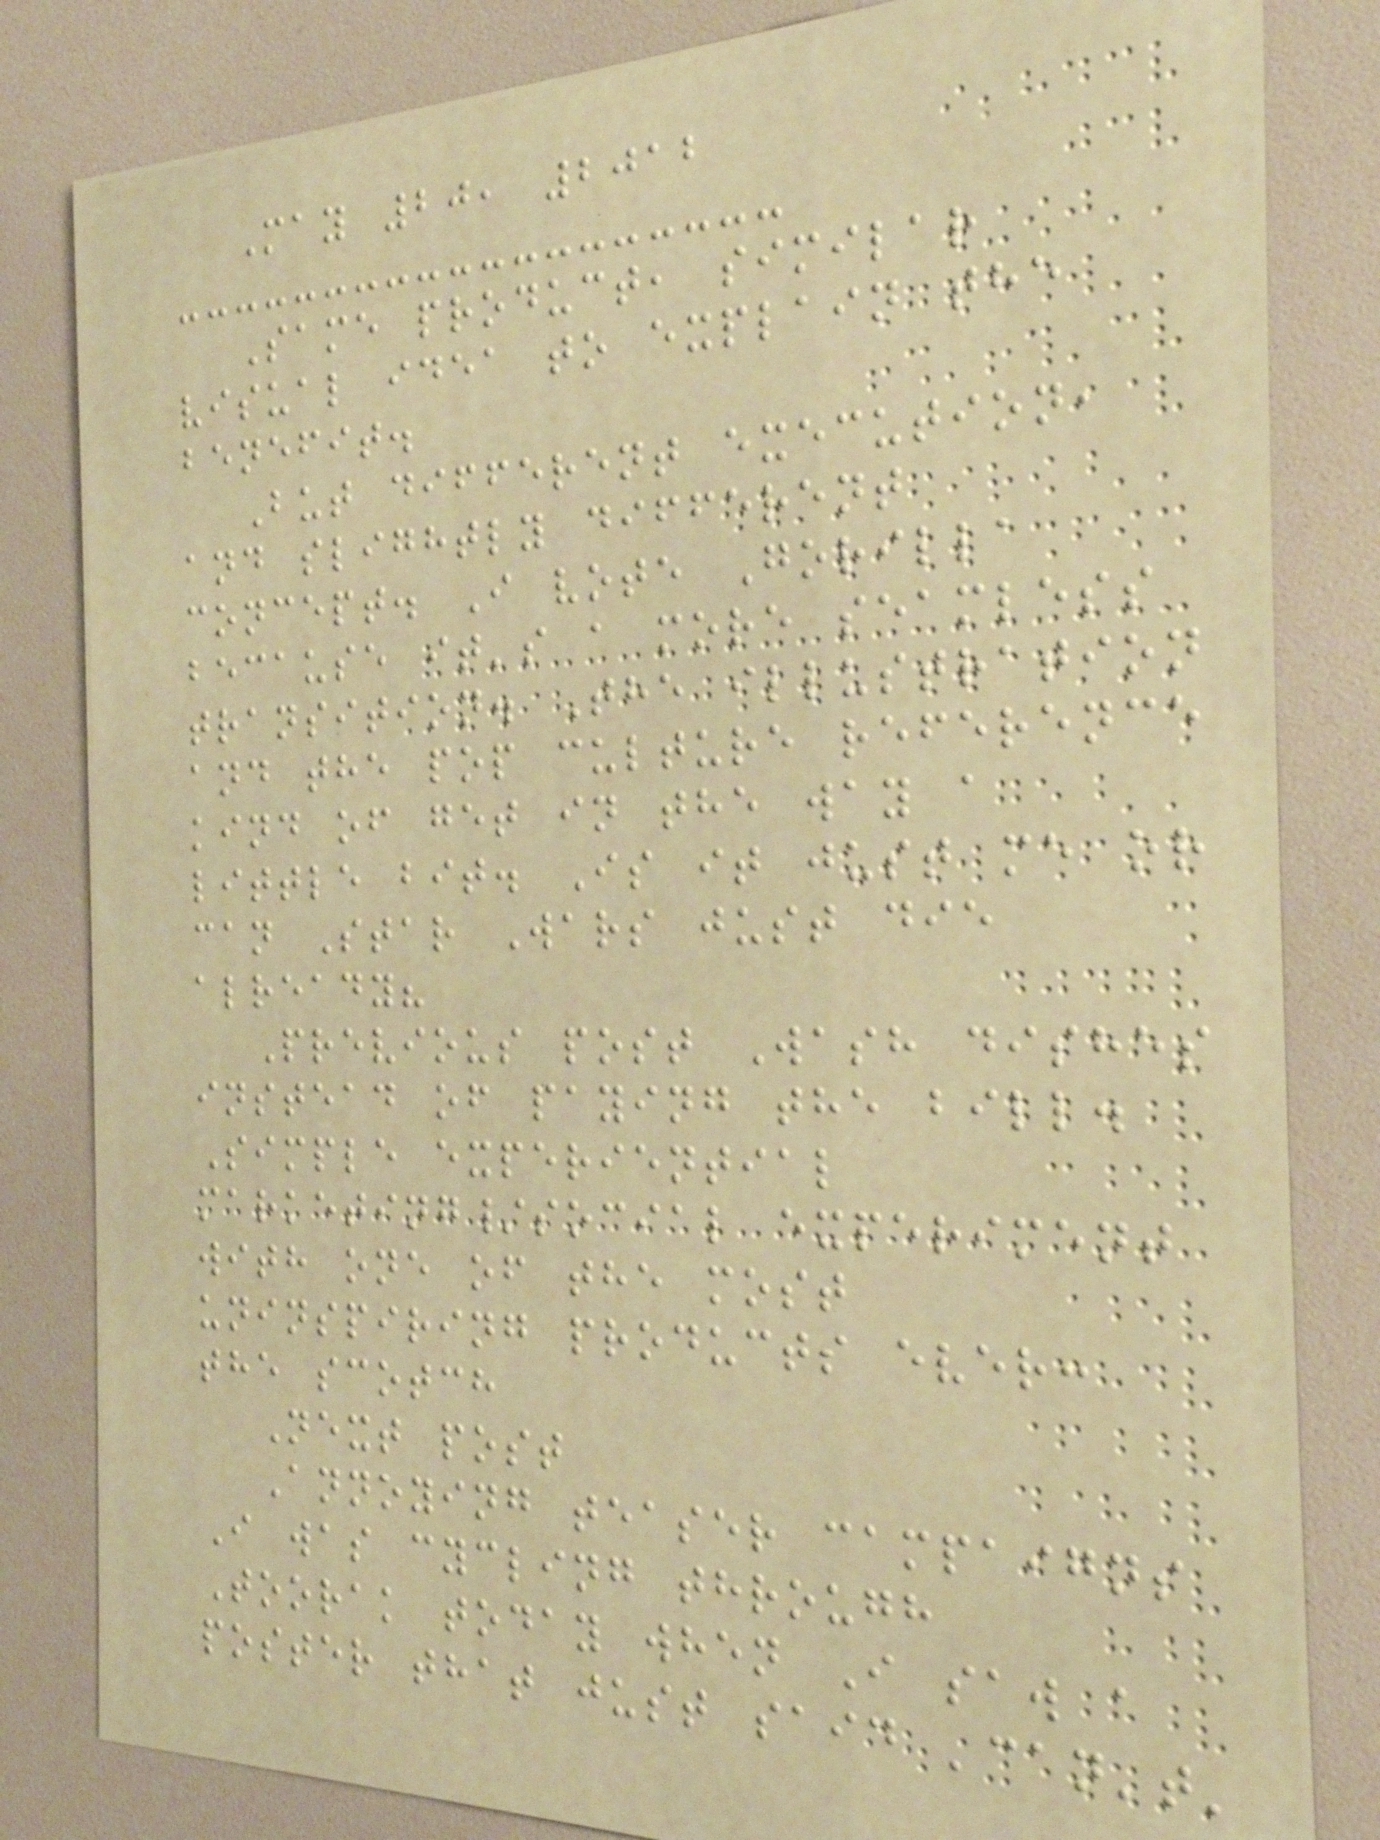May 20, 2012
Same product, similar
visual idea to explain the
benefit.
But different execution,
and slightly different
concept. I vote Gorilla
because it's a more seamless
transition. The illustration
and the pop culture reference
kind of get in the way a
little bit. Is it just me or
can Star Wars just die
already?
Previous post Wash dishes
instead of paying the bill.
Simple experiential
marketing/social experiment
with one of the most
uninspiring products ever:
the scotch
Next post
Annoying teaser campaigns
I was cycling through
Toorak today when I saw a
poster that just said 'can't'
